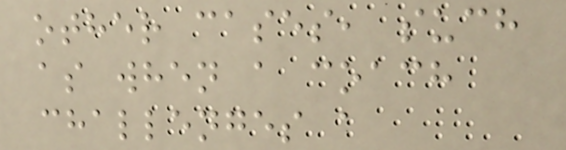other cases, such
as when a coach
challenges a
